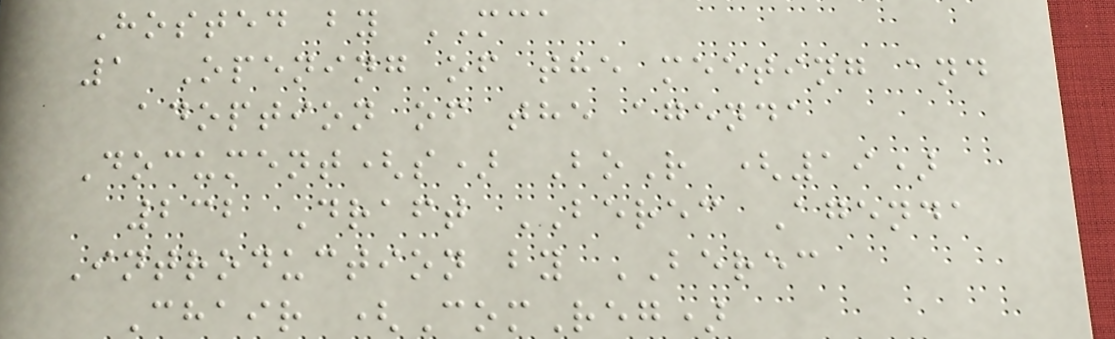Hosted by MCA
1 Opening of the meeting and
adoption of the agenda
Document(s) BoR (19)
232 Draft BEREC Agenda
Introduction by BEREC
Chair (ComReg)
